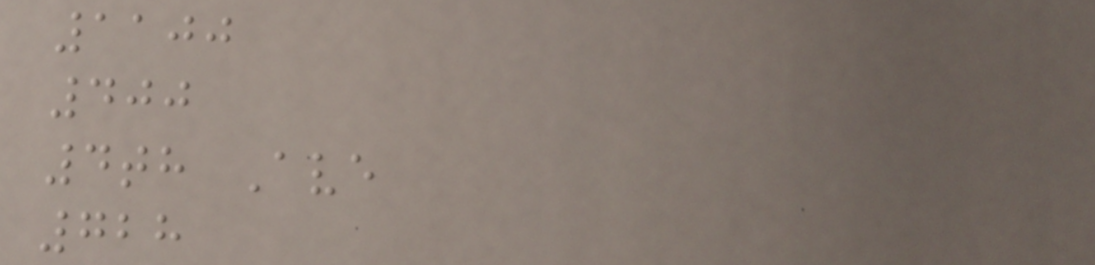1100
400
4th Ave
728
